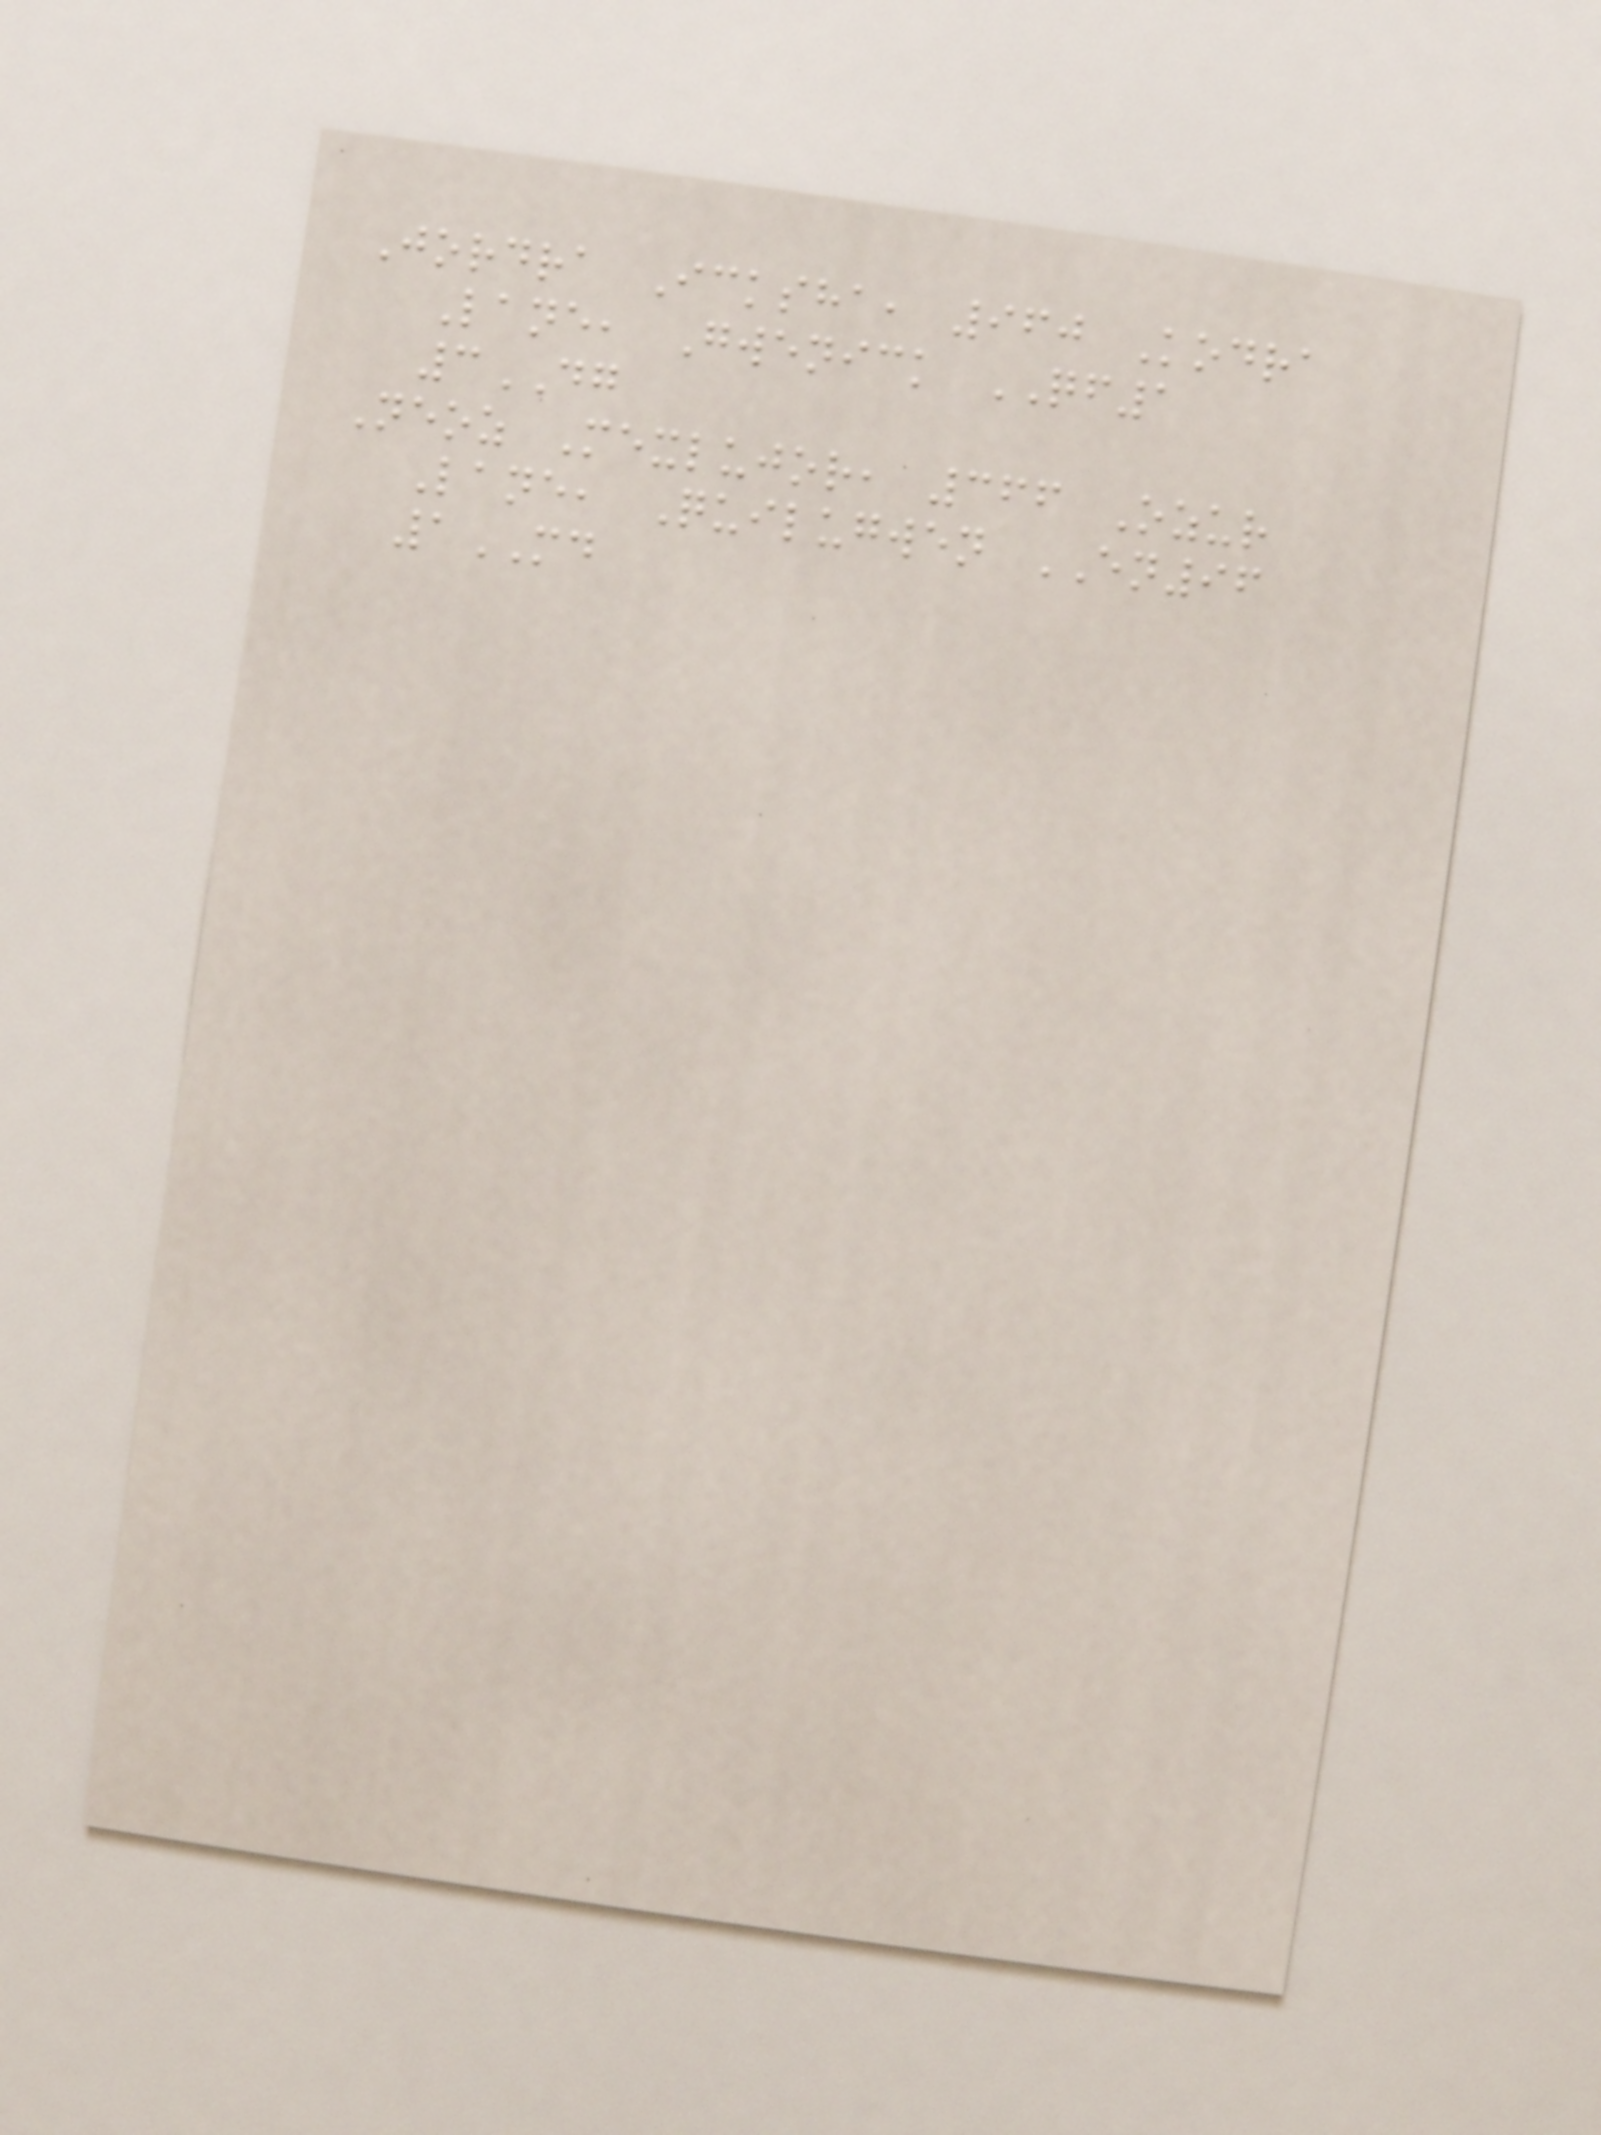Jordra Icksha, 960 Kodra
Lane, Gwenick QF1
3DG
Neoz Mexlujor, 366 Ozur
Lane, Quilugwen EN96
1MD
